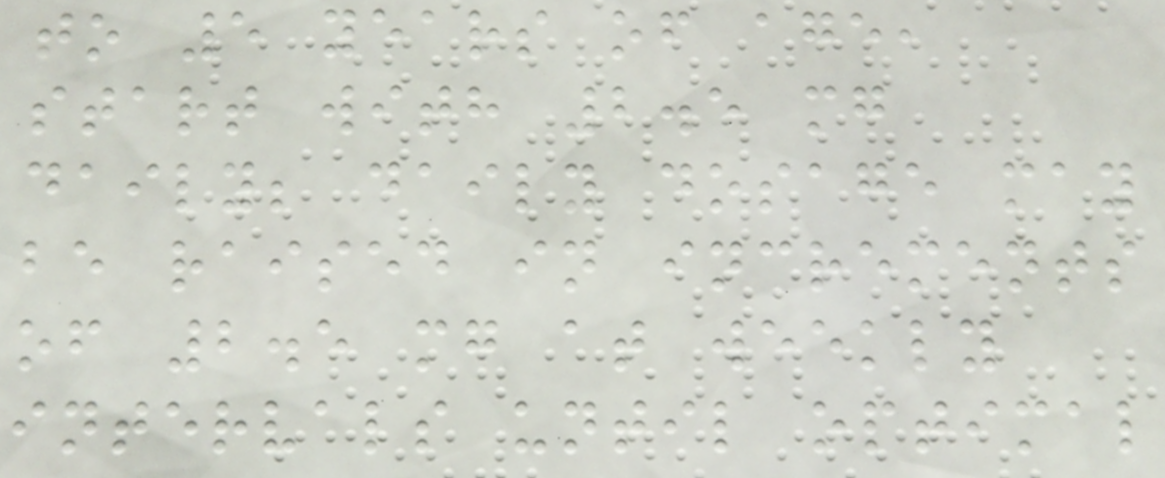to 5 years of age,
start with 2.5 mg
daily; daily dosage may
be raised in increments
of 2.5 mg at weekly
intervals until optimal
